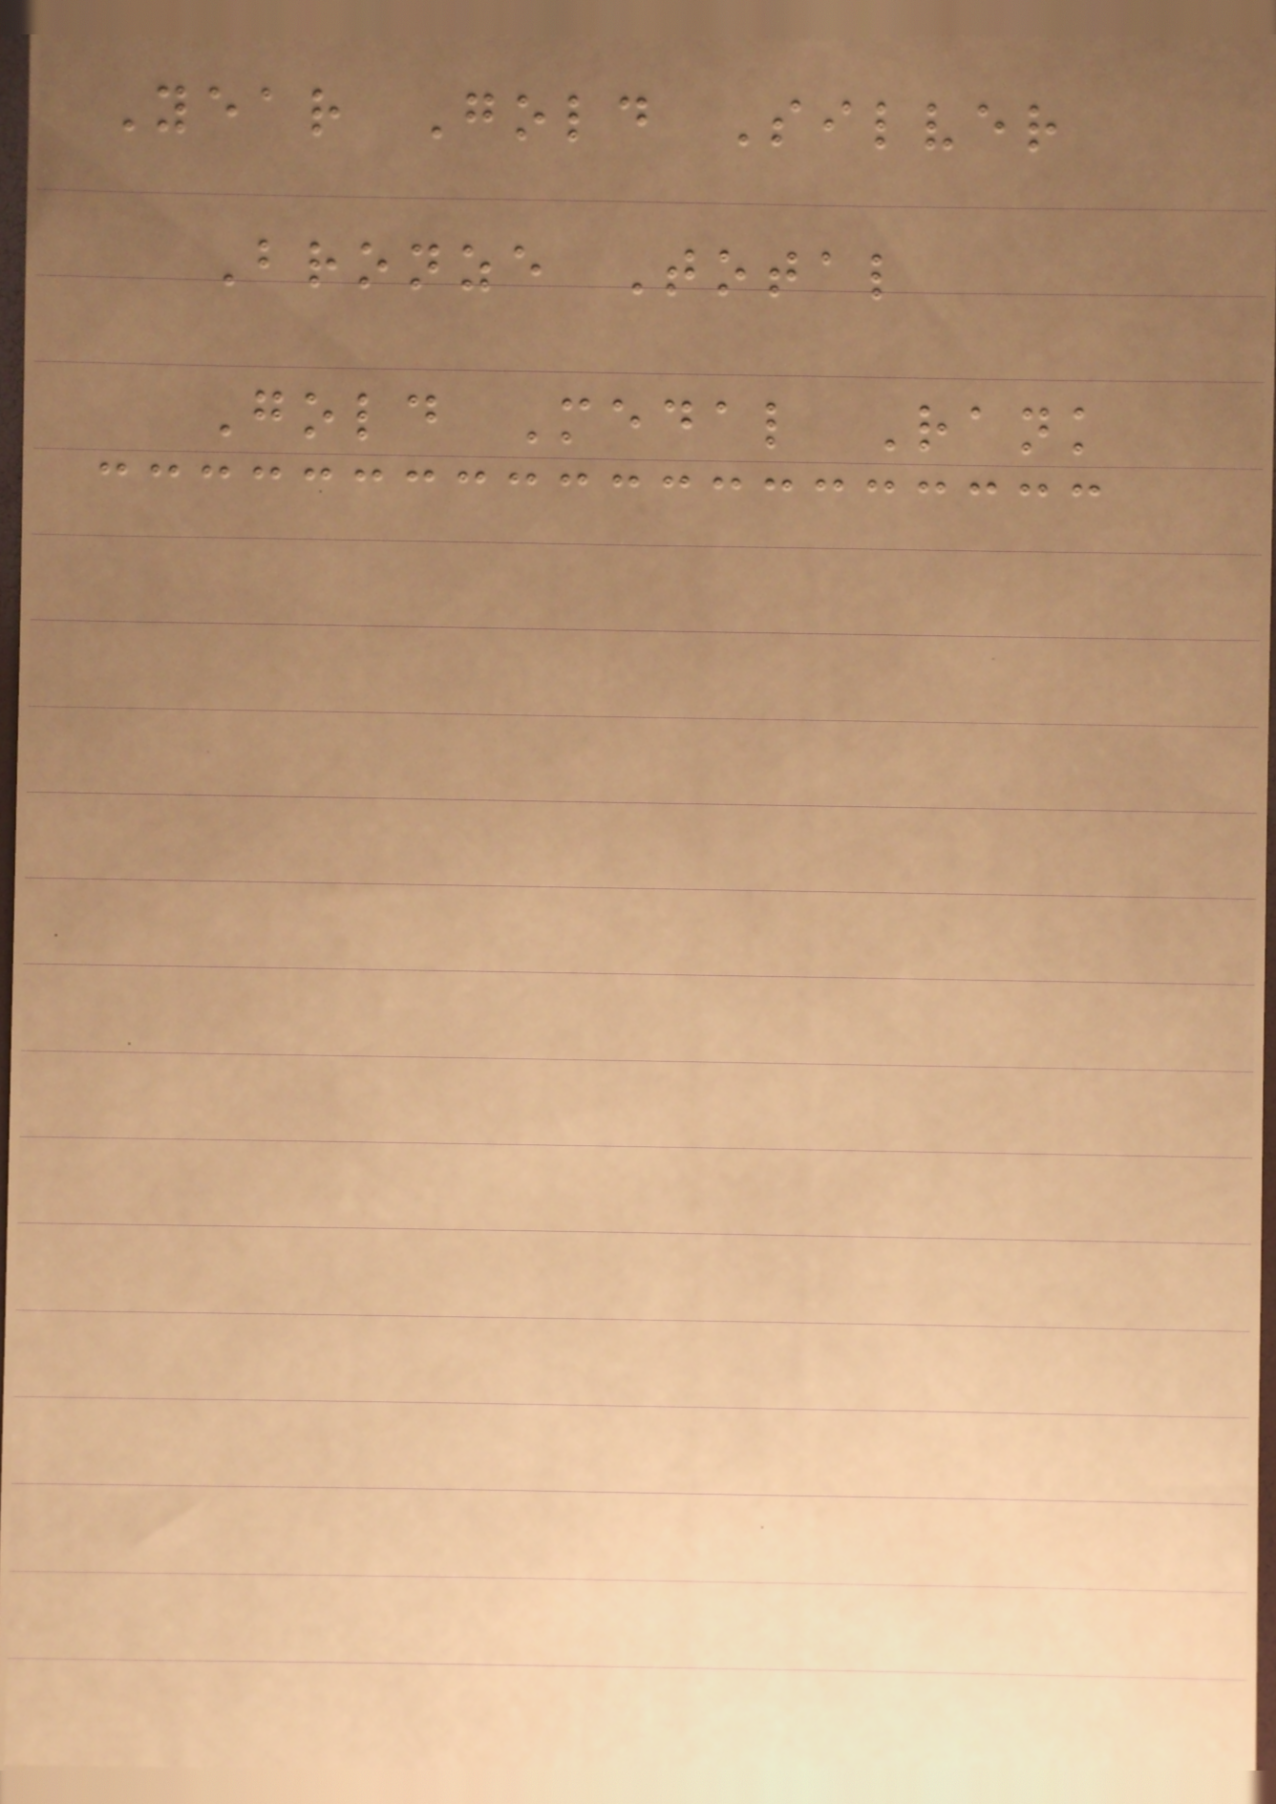Year Gold Silver
Bronze Total
Gold Medal Rank
